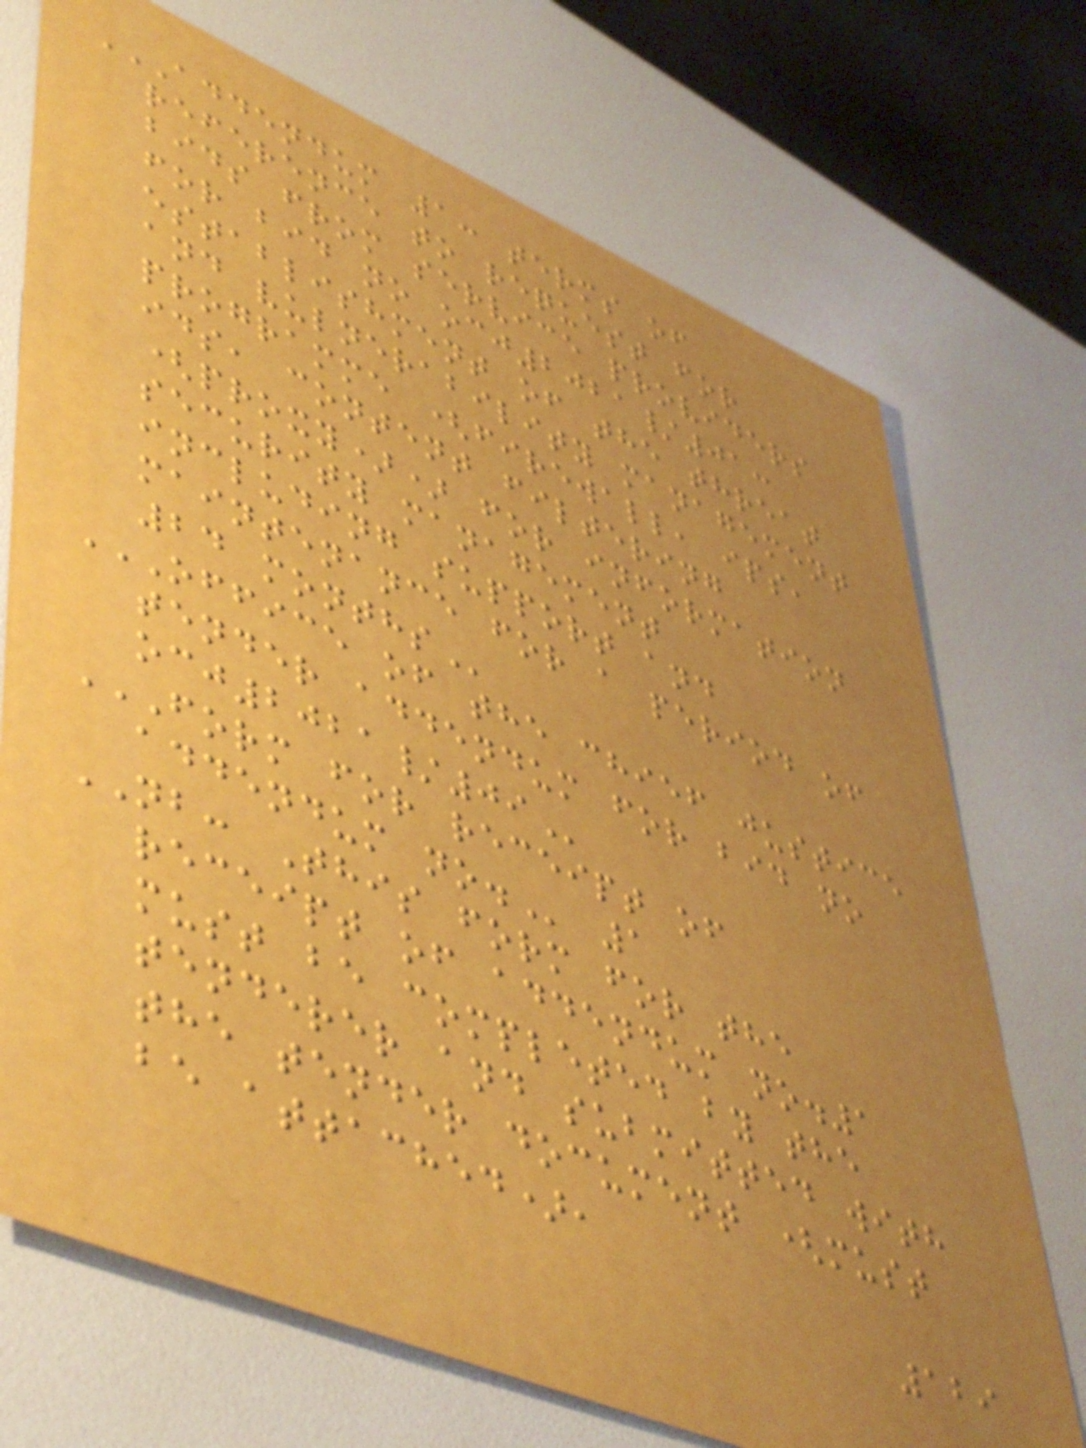ADDENDUM 1: TERMS OF
REFERENCE TO REQUEST FOR
BIDS FROM SERVICE PROVIDERS
FOR BID NO OCJ2021/01:
ESTABLISHMENT OF THE THREAT
AND VULNERABILITY MANAGEMENT
PROGRAMME (FIREWALL, IPS,
IDS, CONTENT FILTERING
(PROXY)) FOR INFORMATION
SECURITY MANAGEMENT
INCLUDING SUPPORT AND
MAINTENANCE FOR A PERIOD OF
24 MONTHS
OFFICE OF THE CHIEF JUSTICE
TENDER ADDENDUM FOR BID NO
OCJ2021/09
FORM FOR RECEIPT OF
ADDENDUM NO. 1
NB: This form for the
receipt of addendum no.1
must be completed by the
tenderer and submitted with
the tender document (must
be attached),
129
